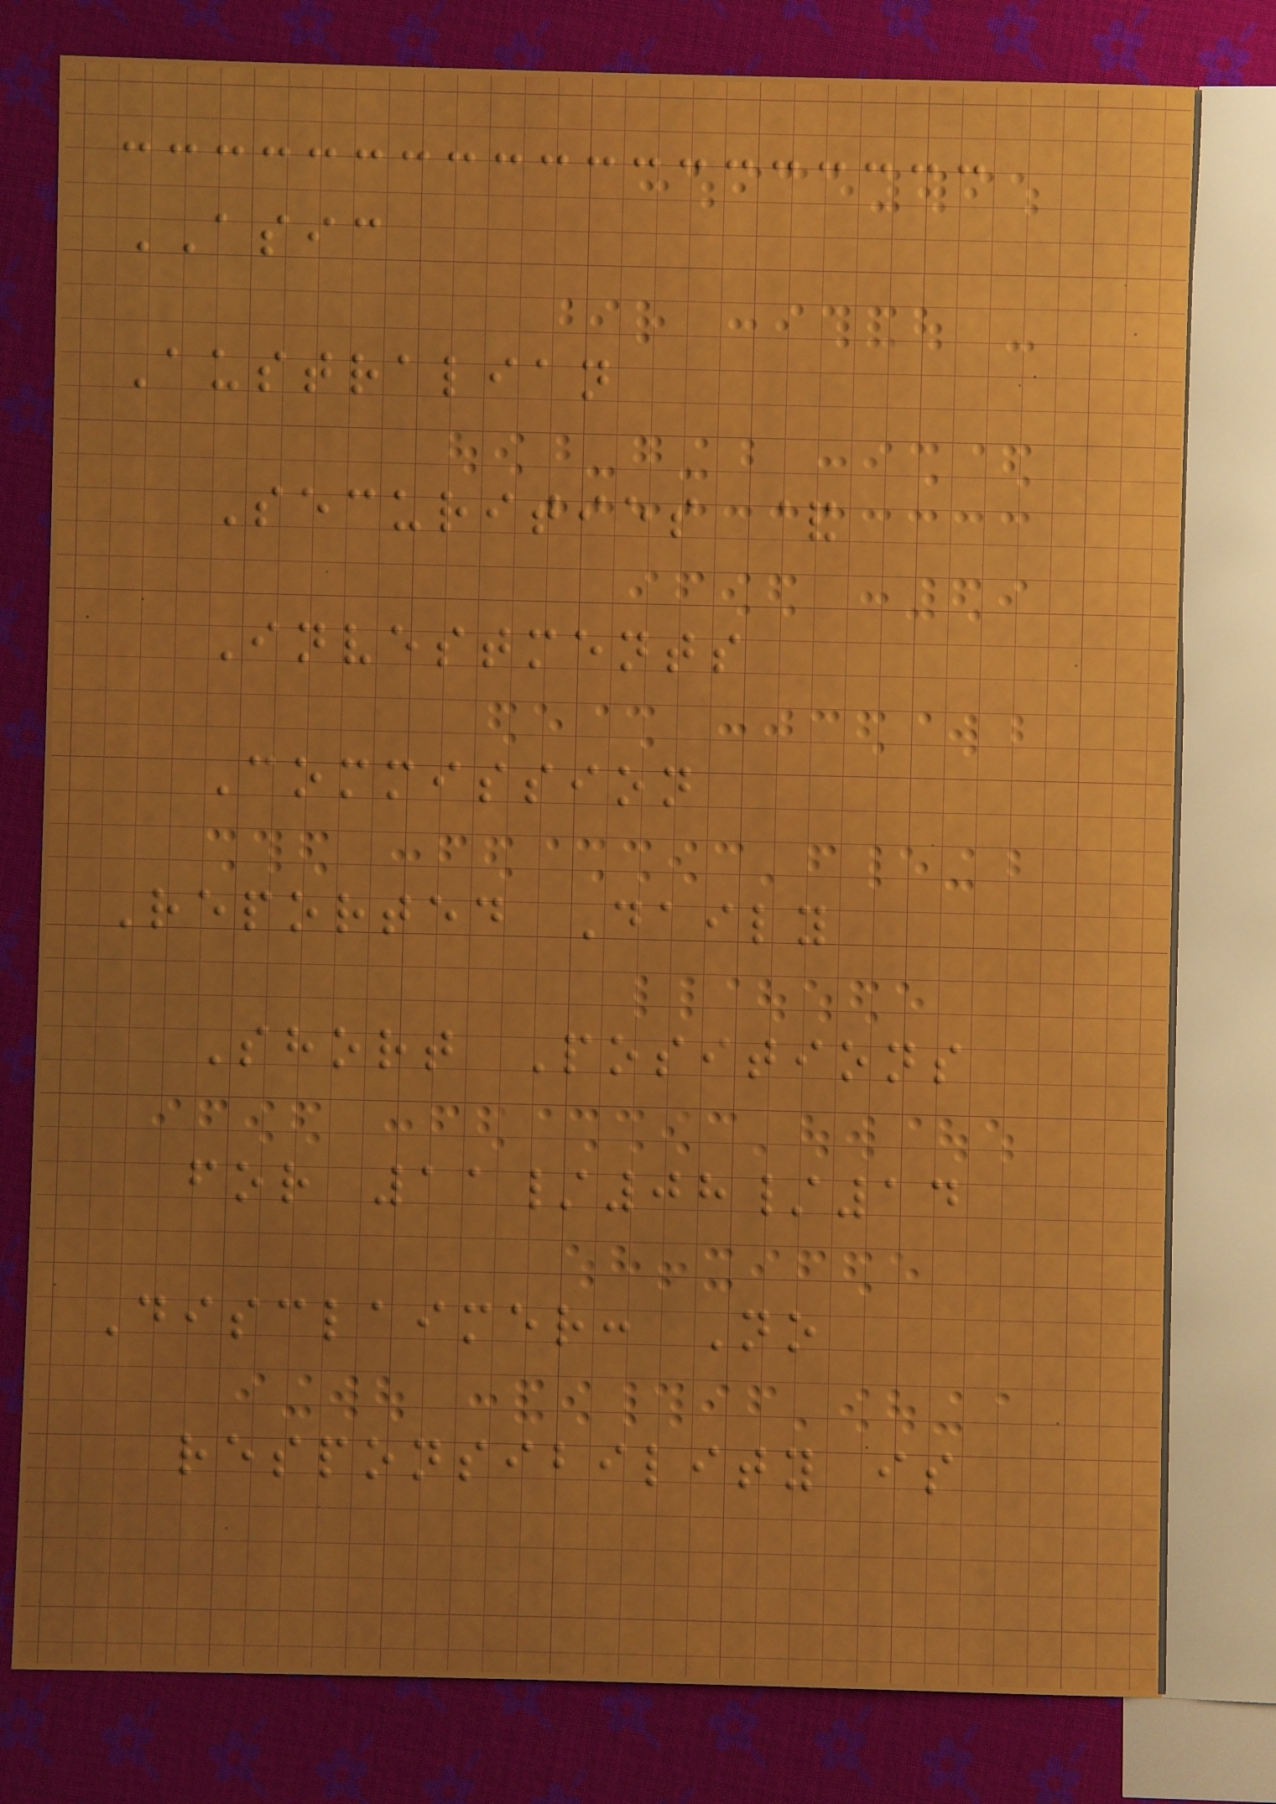ASIC
Australian
Securities &
Investments
Commission
Reported Daily
Short Positions
for 11/08/14
Disclaimer: No
responsibility is
